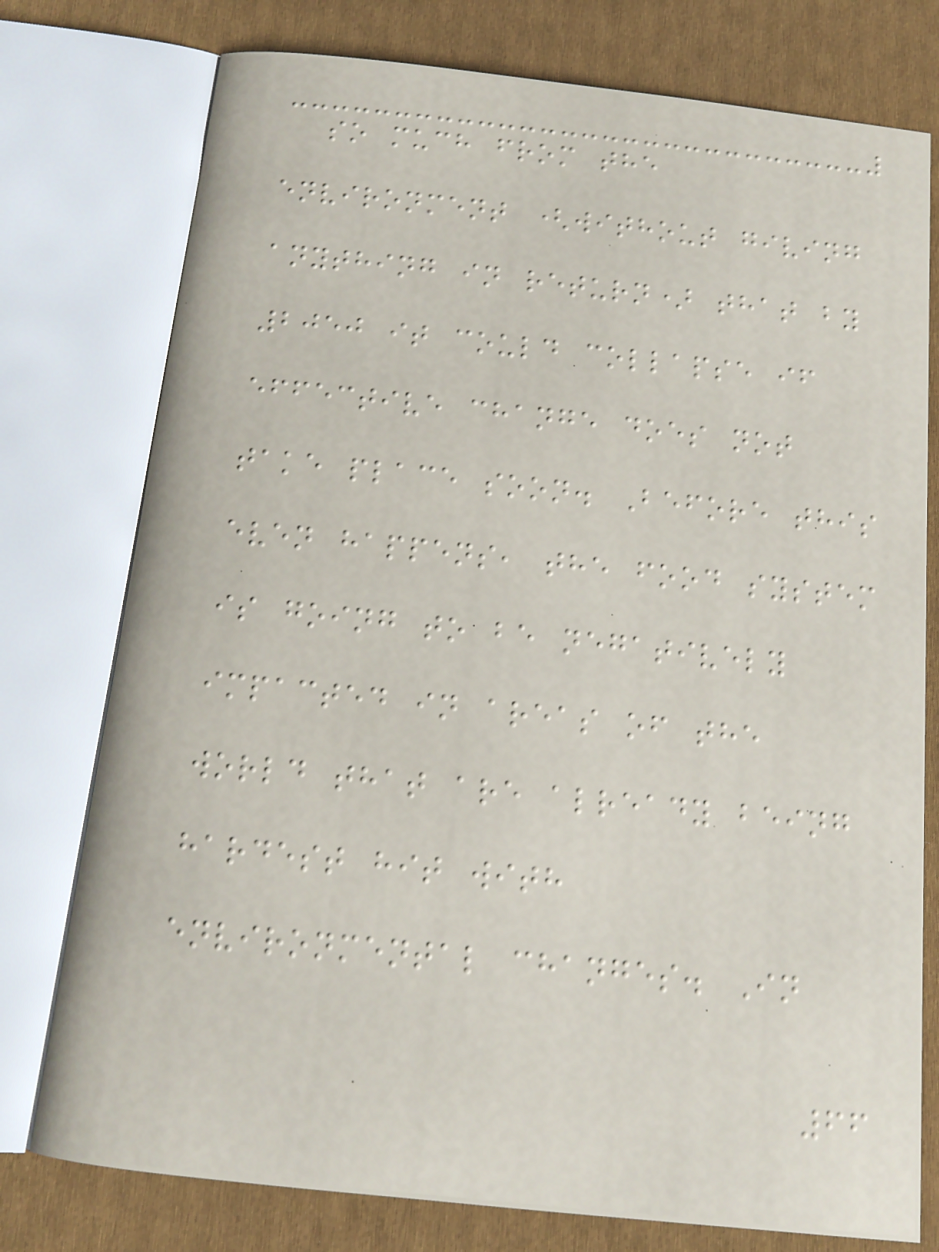so much from the
environment (without giving
anything in return) that by
2050 it could collapse if
effective change does not
take place soon. Before this
even happens, the food system
is going to be negatively
impacted in areas of the
world that are already being
hardest hit with
environmental changes. In
66
